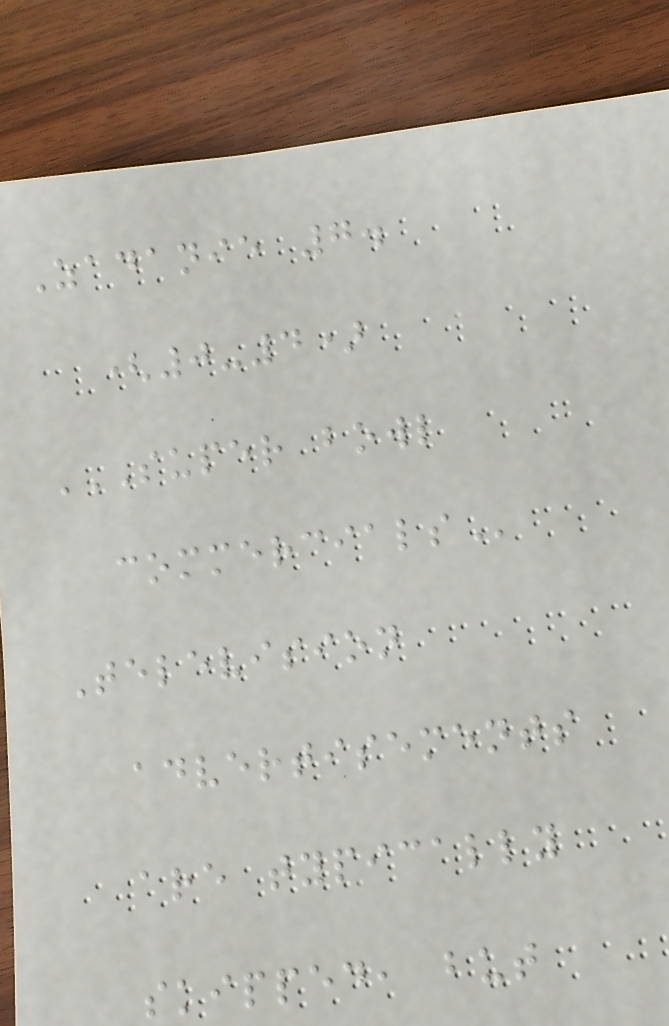Zadanie 7.
(0-4)
SUPER BOWL
COMMERCIALS
Television
advertisements
are typically
skipped, but
